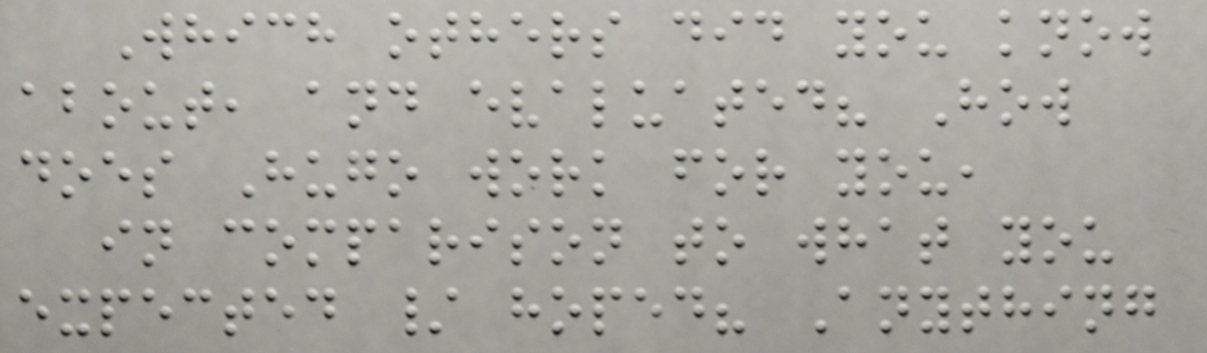Which others did you know
about, and evaluated? How
does Hugo work for you,
in comparison to what you
expected / hoped? Anything
